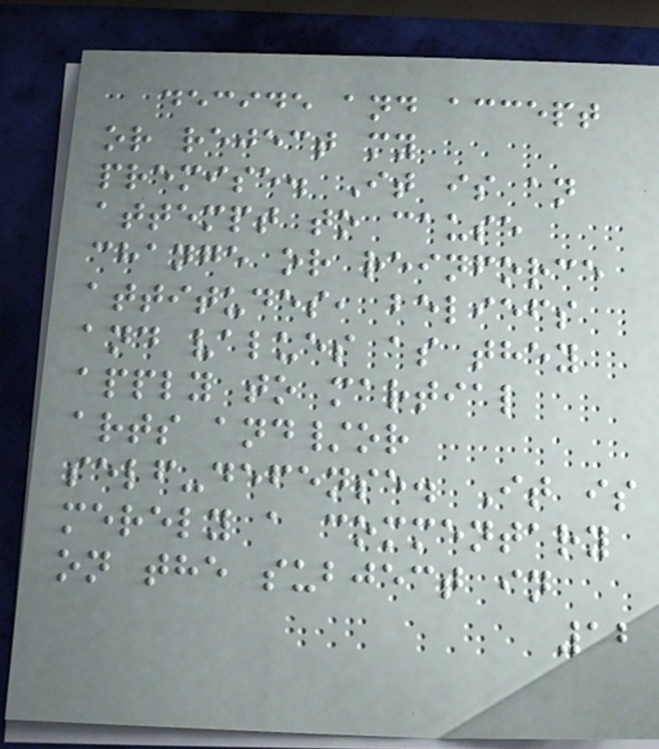decide and accept
or reject my
premise. It is an
attempt to cause
change or reinforce
attitudes, beliefs
and values as they
apply to martial
arts and/or
self-defense. It is
merely a commentary
on the subject in
12
